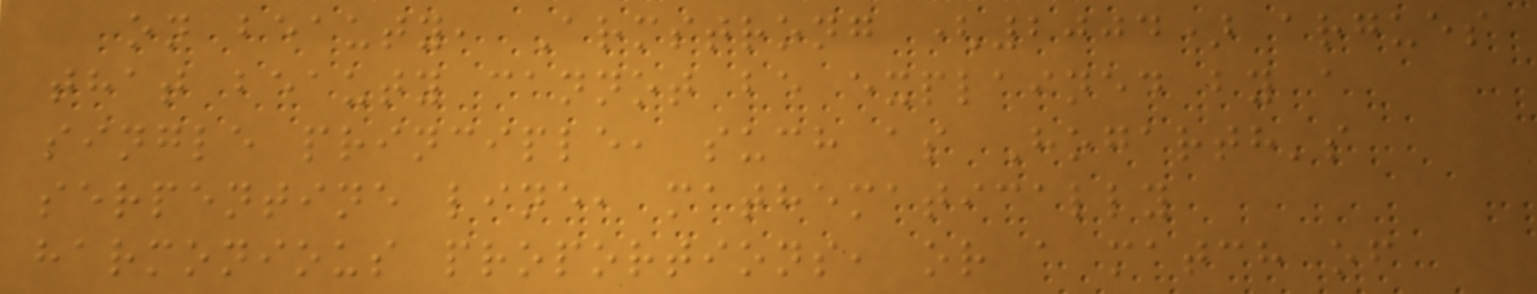on beauty, Armstrong (2004) argues
that beauty cannot be explained by a
single principle, such as Hogarth's
serpentine line, mathematically
harmonious proportions, or a match of
